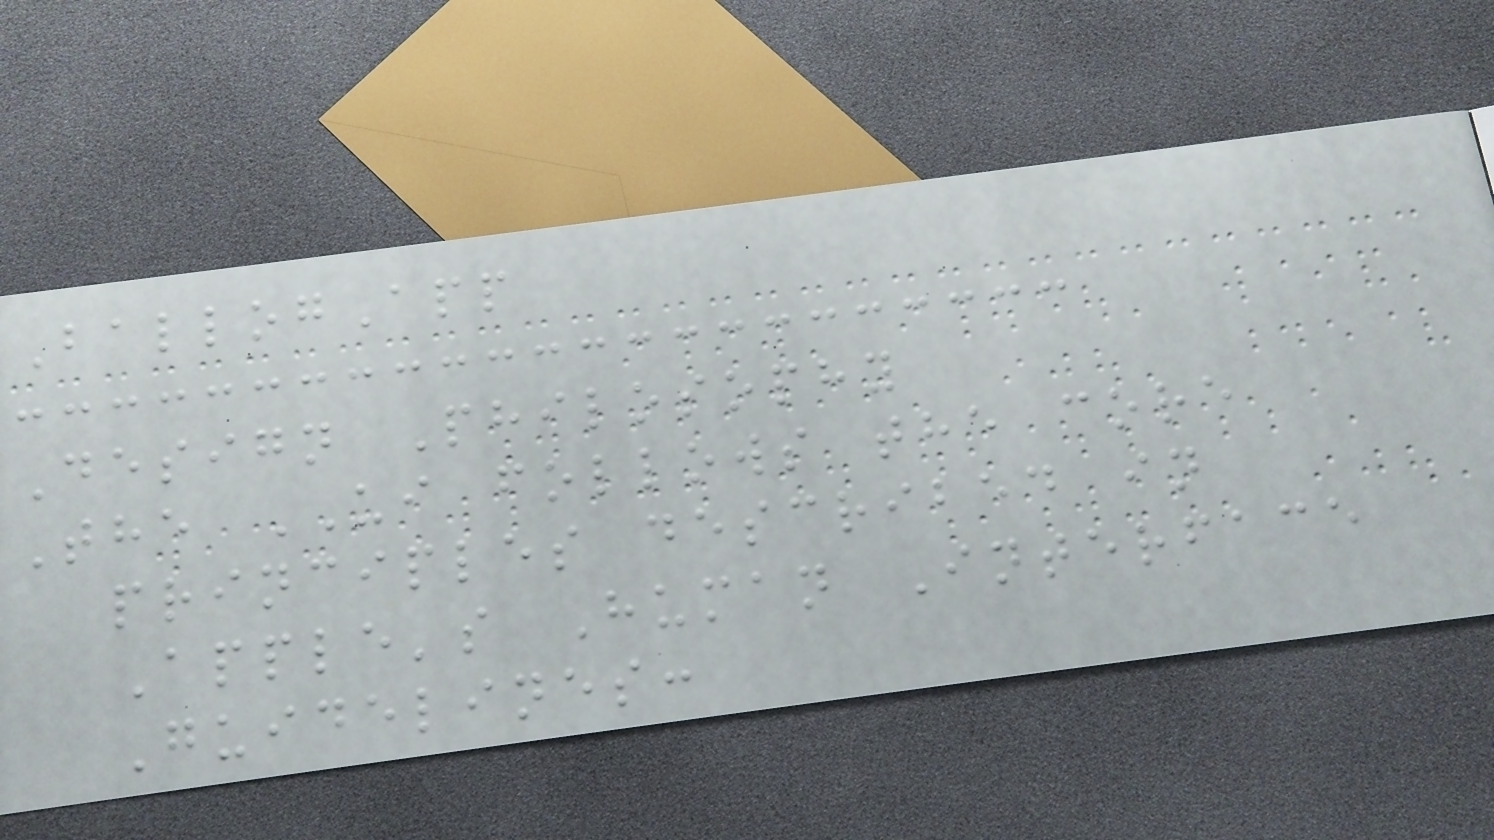BallogApp
Design Philosophy
The UI follows the core
principles described in
Apple's Human Interface
Guidelines:
